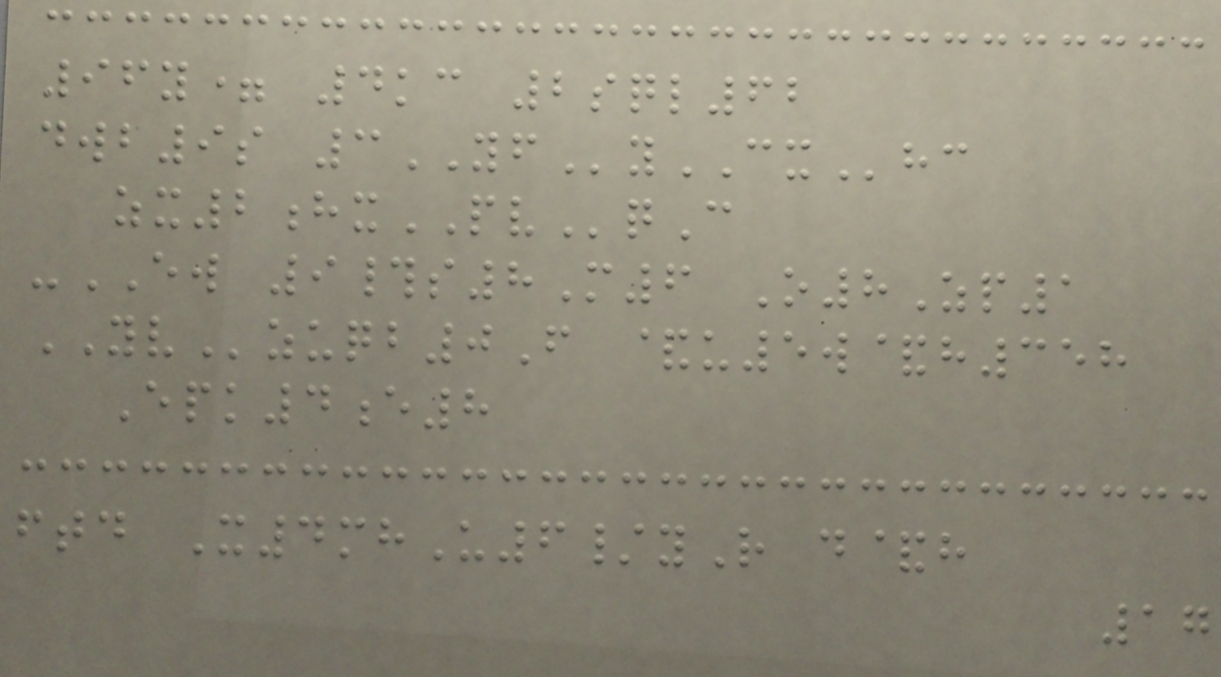96y= 4kc 2sql62
dwb9s 3YFyCXhc
zx2hxPVqC
-EW 9#s8M6 O8Zp1
YVzuqb0F &u5w&h358
Epk4e8
ftd X4mhU6/yR d&h
17
